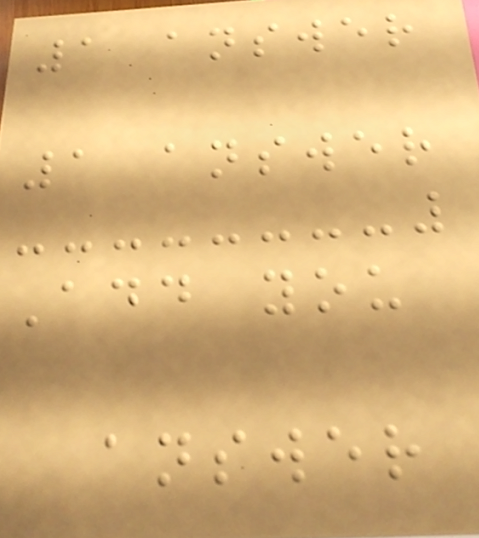1 answer
1 answer
Add you
answer
